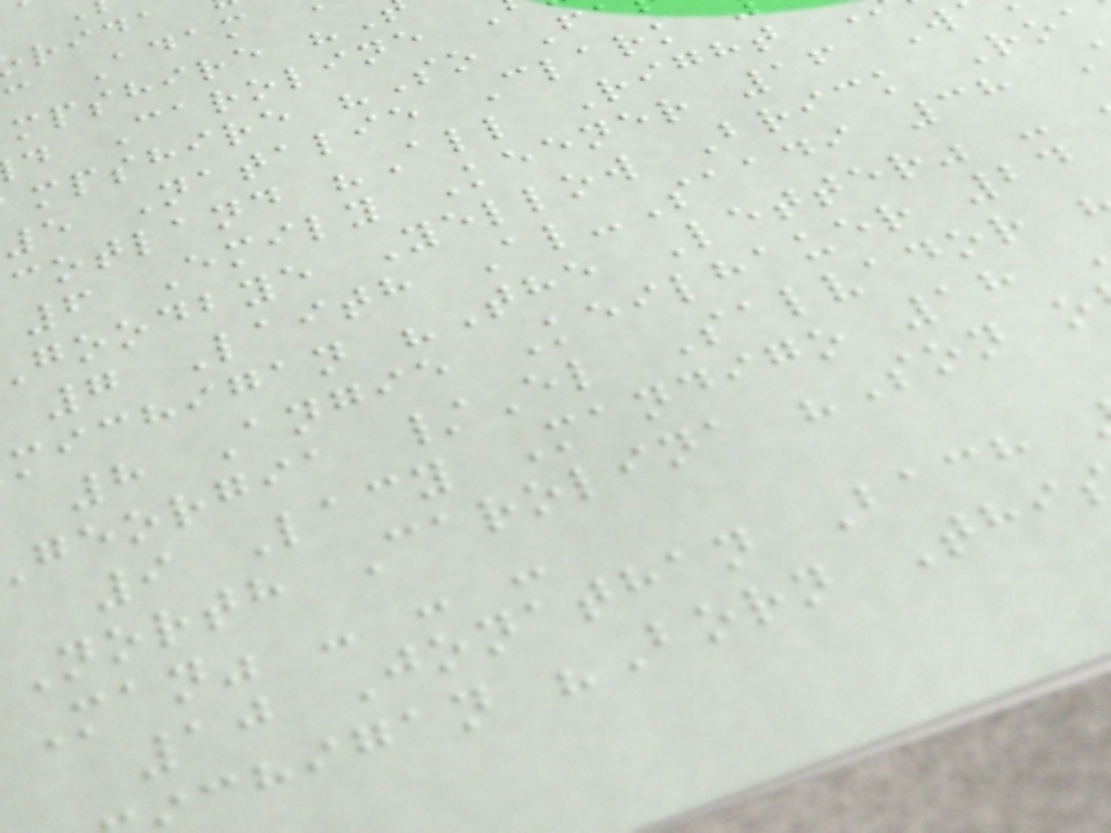d Caroline
mpshire "So F
5 Natalie Clark
cotland "All Right
6 Emily Keener 16 W
goodbye Yellow Brick Roa
7 Laith Al-Saadi 38
michigan "The Letter" -
8 Angie Keilhauer 24
georgia /El Salvador
9 Lacy Mandigo 18
North Carolina "Son o
Man" - - -
10 Jonathan Bach
chigan "Born Thi
